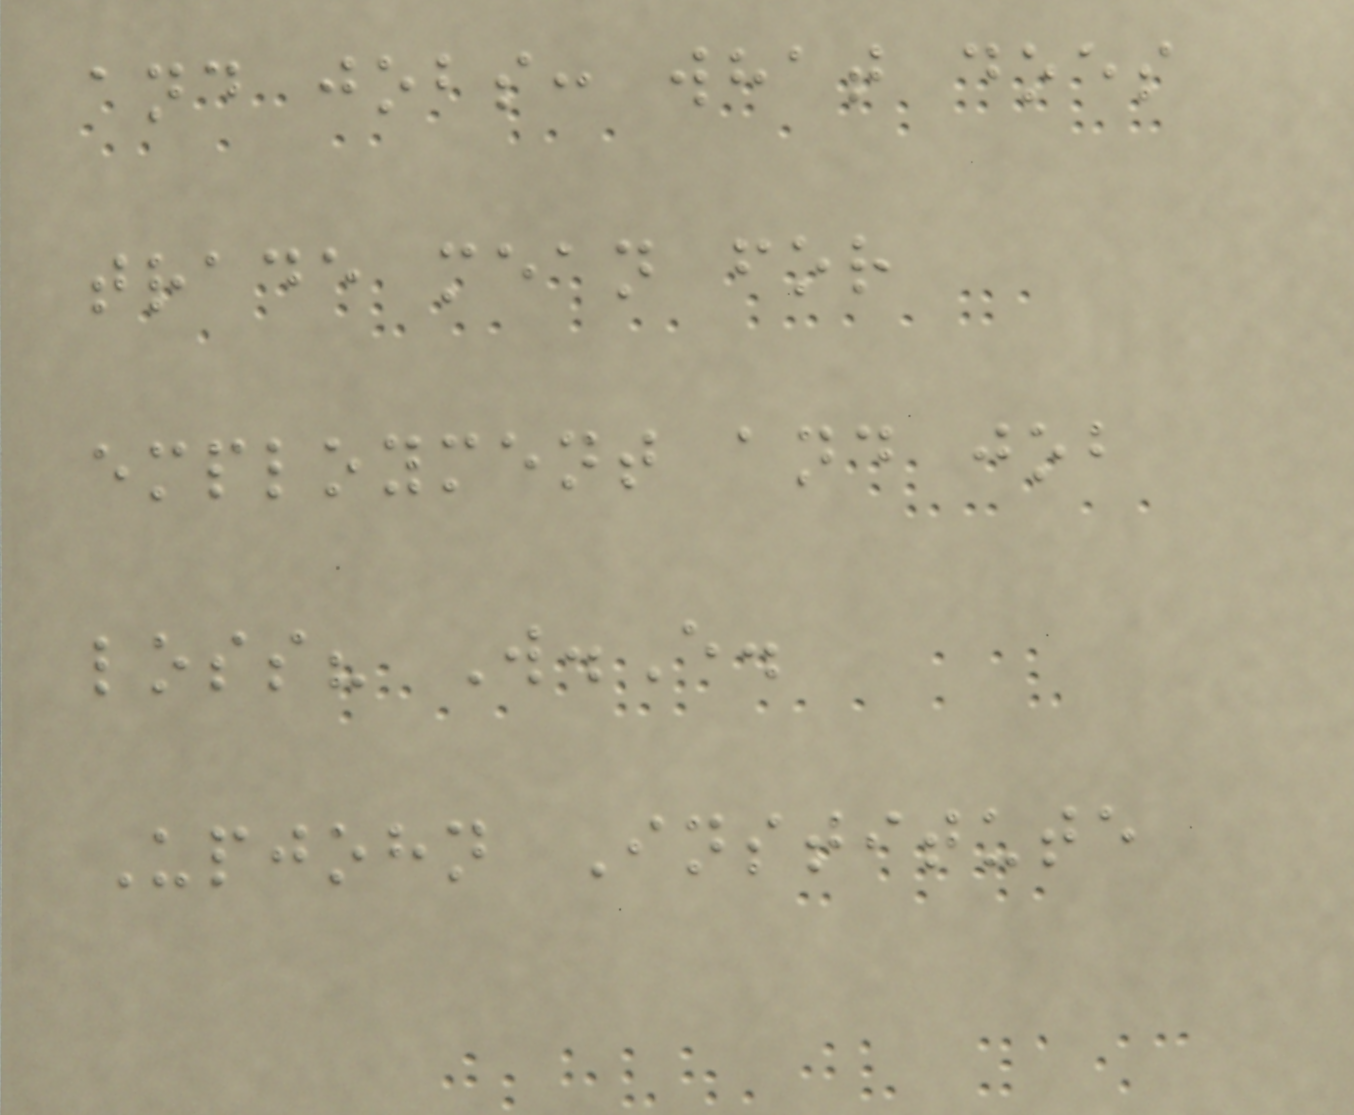and jobs: what does
trade mean for
employment and job
loss? W.E.
Upjohn Institute
